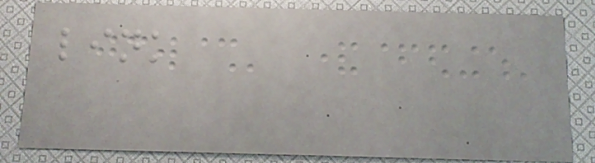link
